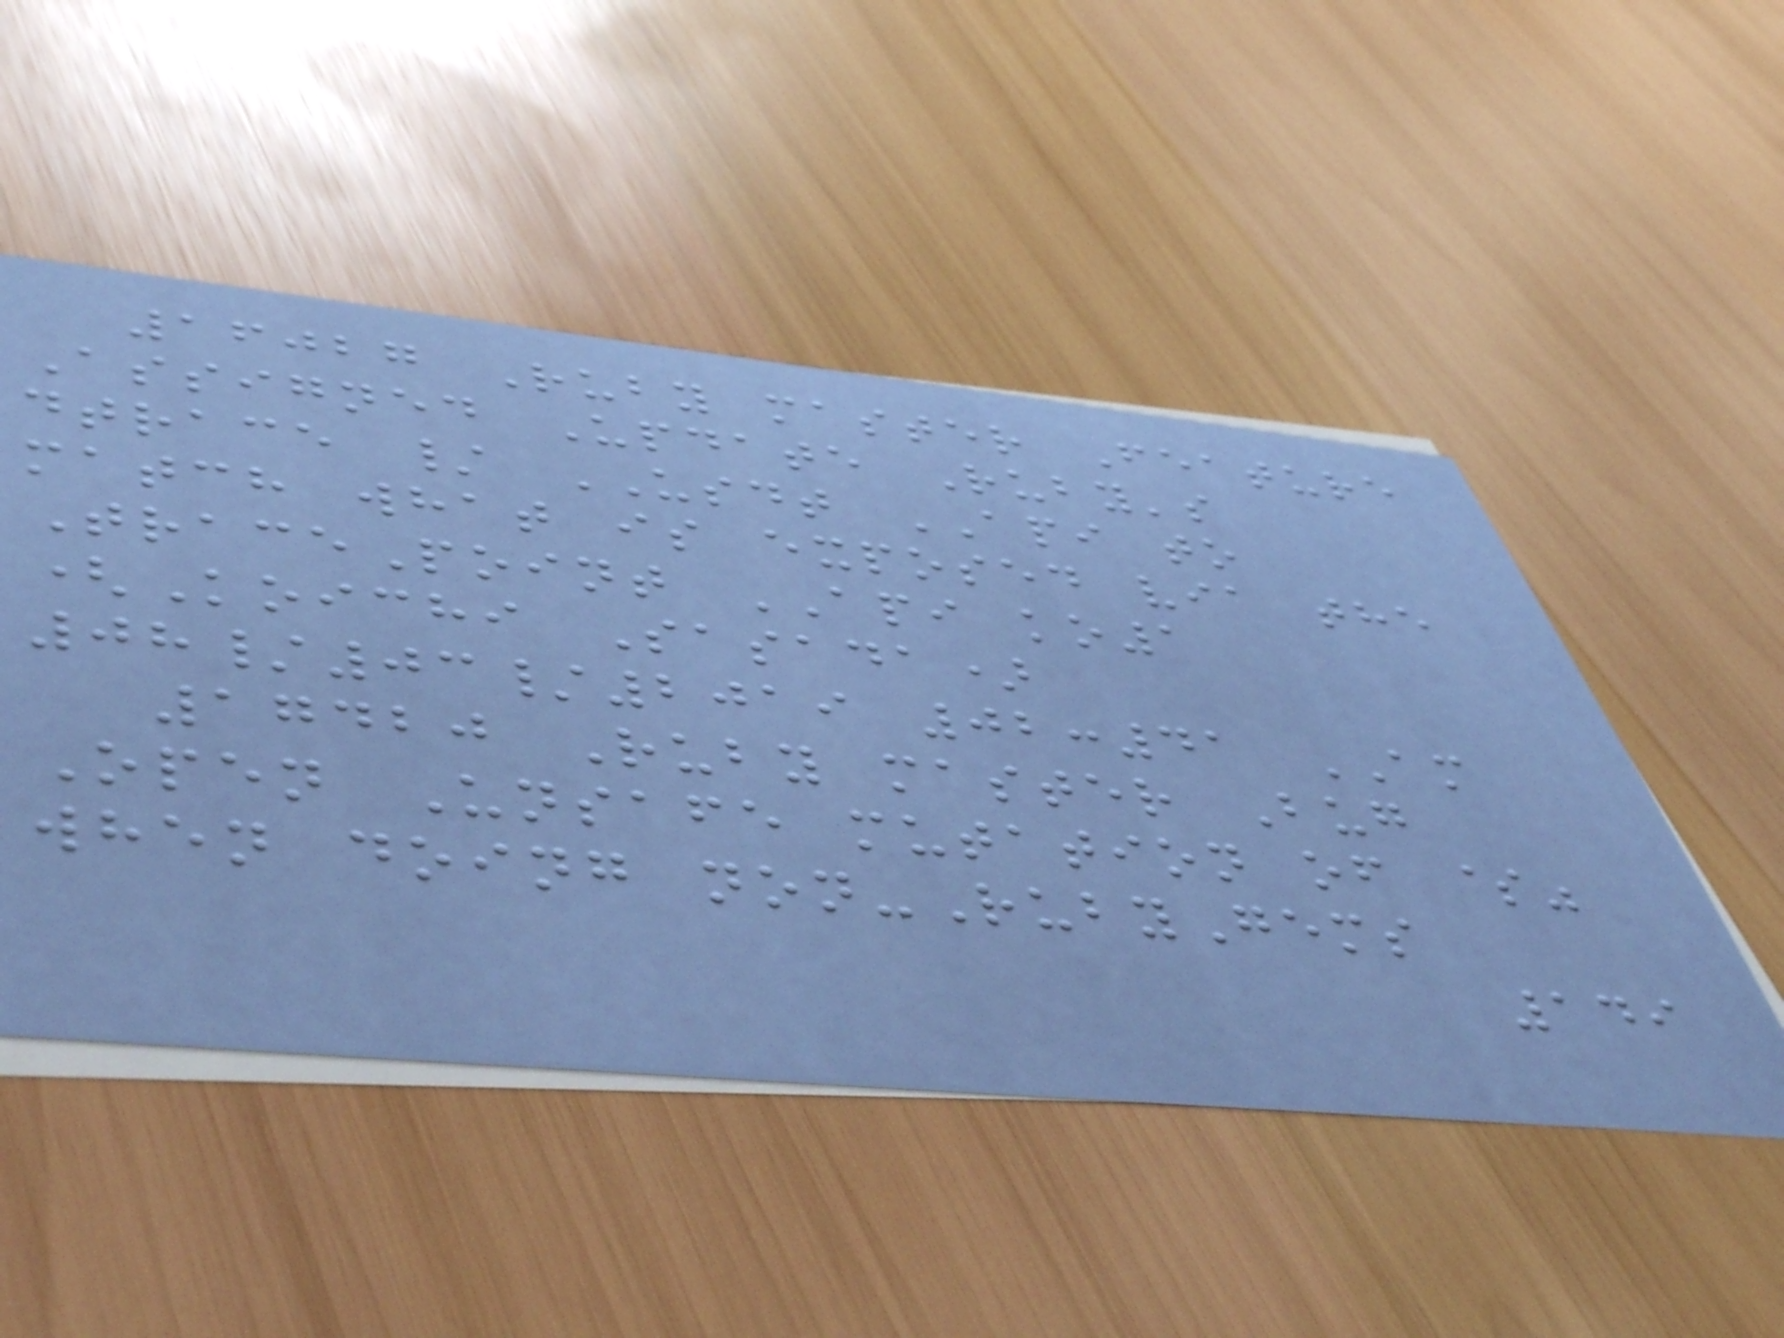16027 Ruby master Feature
Assigned Update Ruby's
dtrace / USDT API to
match what is exposed via the
TracePoint API ko1
(Koichi Sasada)
08/03/2019 02:41 AM
17420 Ruby master Bug
Open Unsafe mutation of $"
when doing non-RubyGems
149
